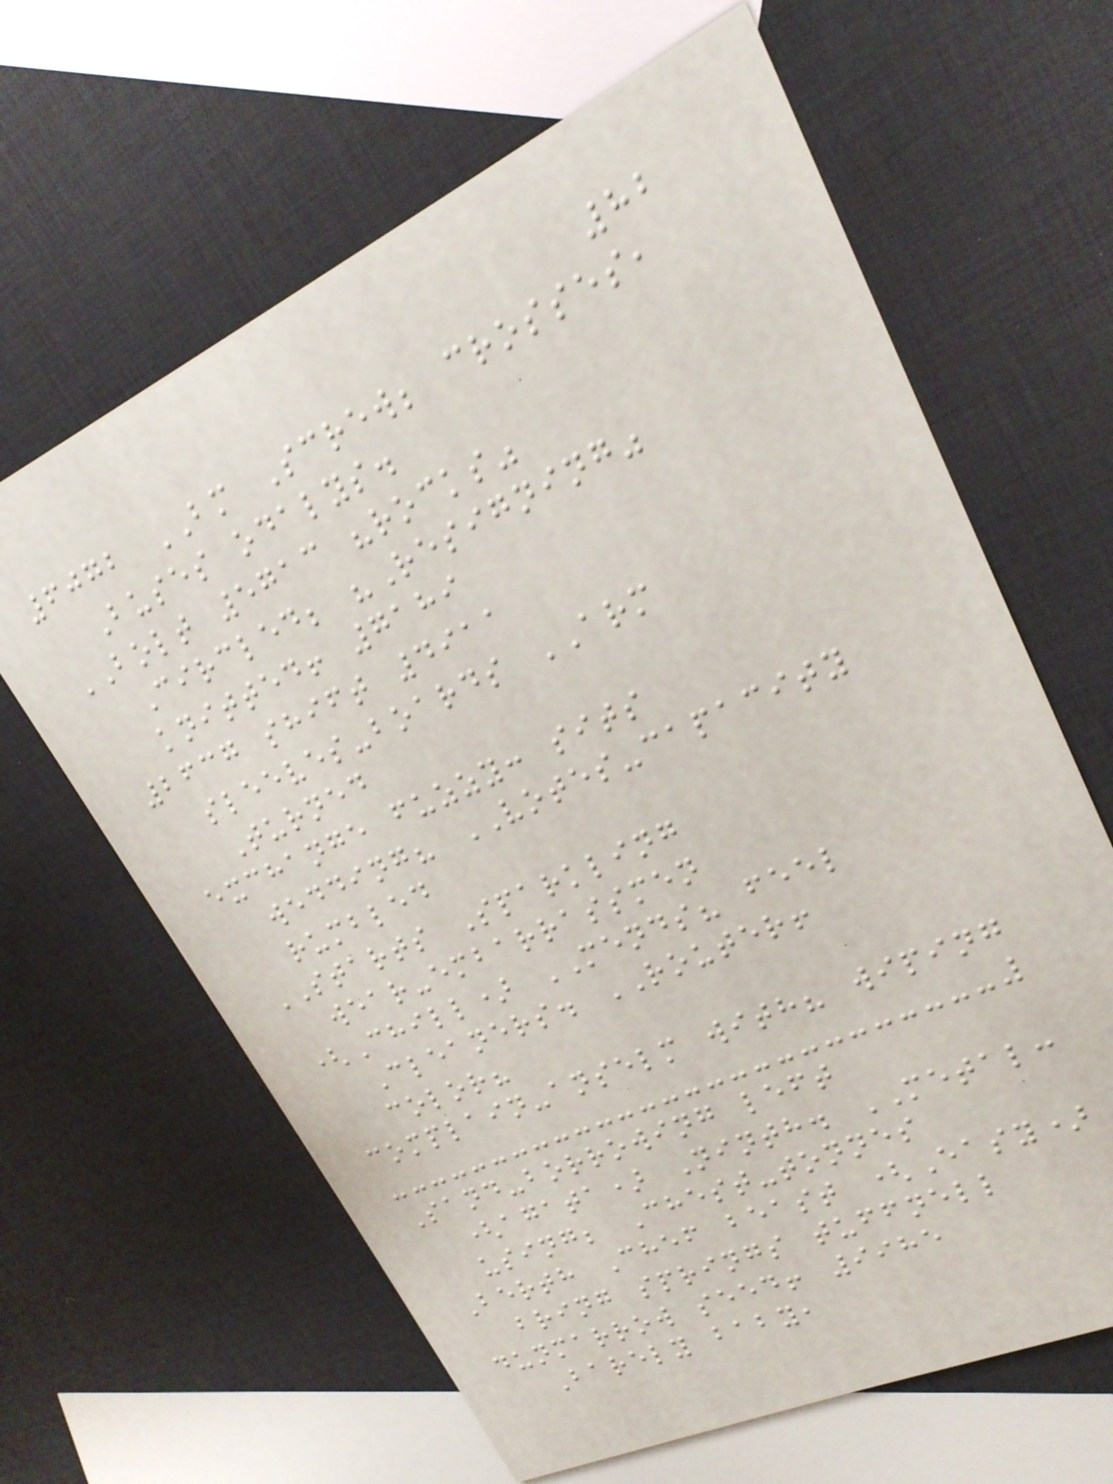82
6072 BM Screw; crosses,
Buses odalys.
BOLT 5713 "rocks"
Circled; "Resigning"
knitted! 7189
2637 shift 4911
sleeves-boards ARM
Turned
exchange fuzzy: sits
wedding? VOTES-capacity
rumbled
STARTS Sparkling
wear-embarrassmen
(Chill) MENDS? feel
Cleaners. ROUTER!
color?
complain-anselm with? wiping
Sand-borrowing left
(agata) Ninth. METAL:
using; Chest-tonnes
Berth Chef beast (Easy)
bring springs tuffnell
dunmarrow seed! 9985
Barely baby,
